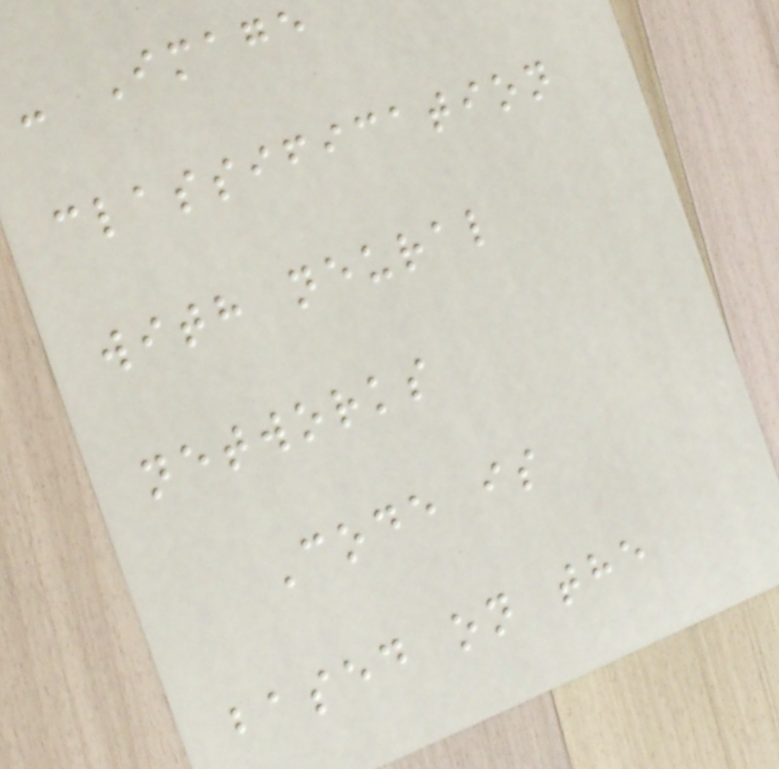- Image
classification
with neural
networks
Code is
based on the
